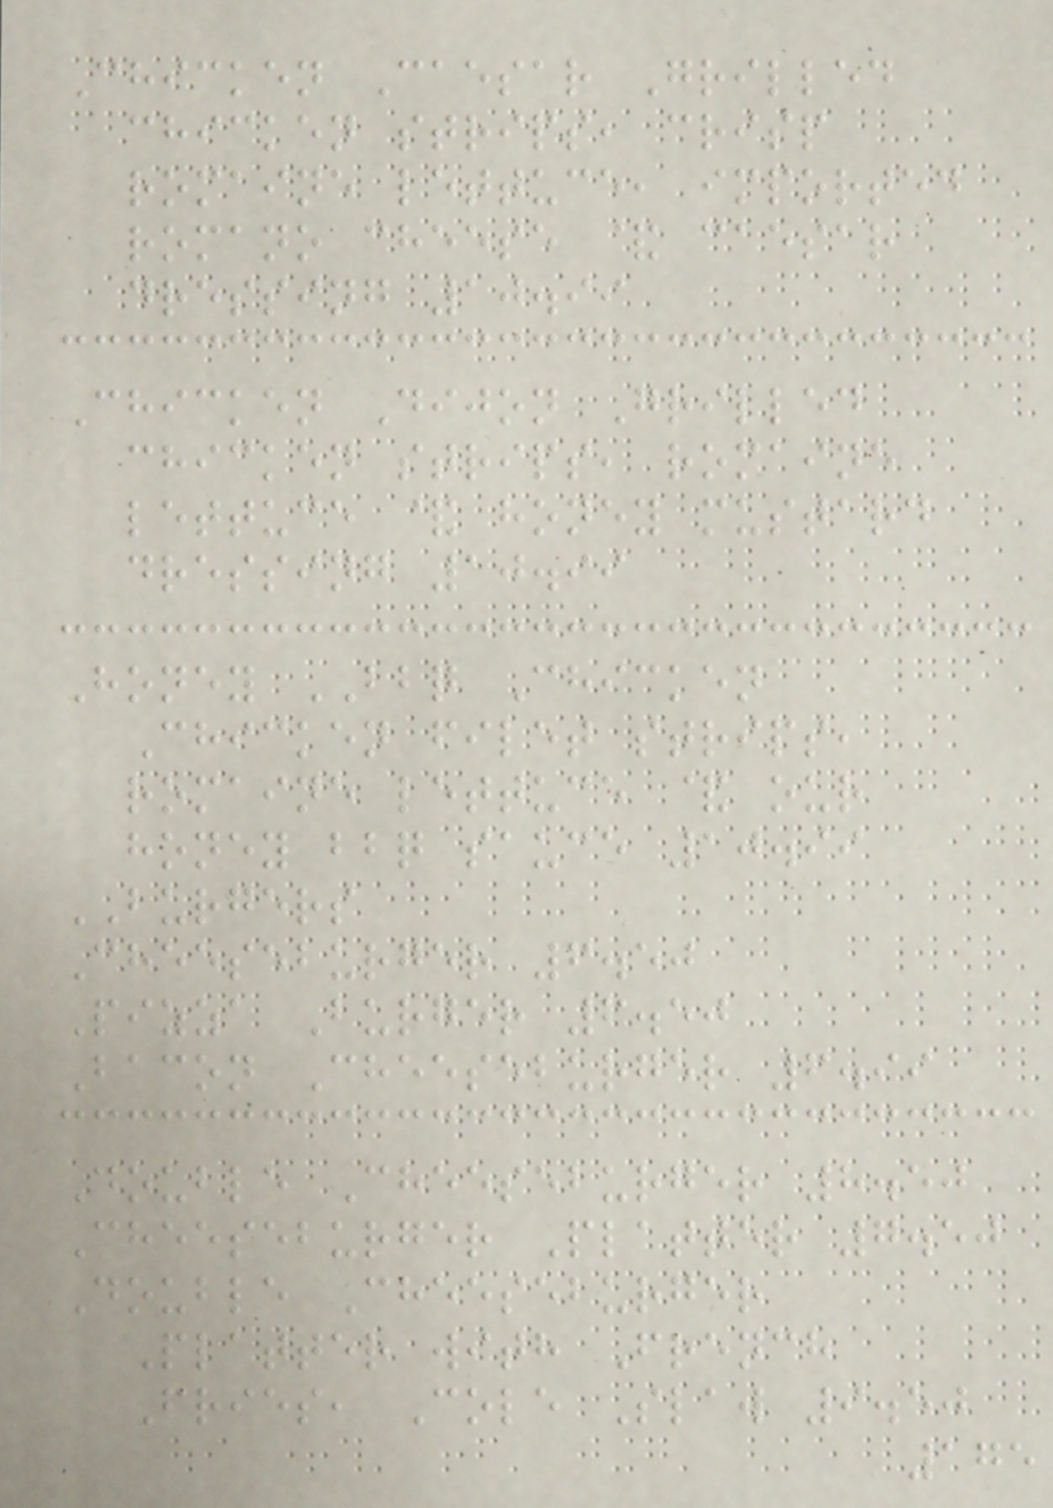Chicken Caesar Grilled
chicken strips, crisp
romaine lettuce, imported
romano cheese & caesar
dressing 10.99
Chicken Dijon Grilled
chicken strips, romaine
lettuce & honey mustard
dressing 10.99
Honey BBQ Chicken
Chicken filet strips,
romaine lettuce & our
honey bbq sauce 10.99
BURGERS
Cheeseburger 6.50
Pizza Burger 6.50
Bacon Cheeseburger 6.99
Double Cheeseburger 8.50
Cheeseburger Platter 7.50
Double Cheeseburger
Platter with French
Fries, Cole Slaw 9.50
175
